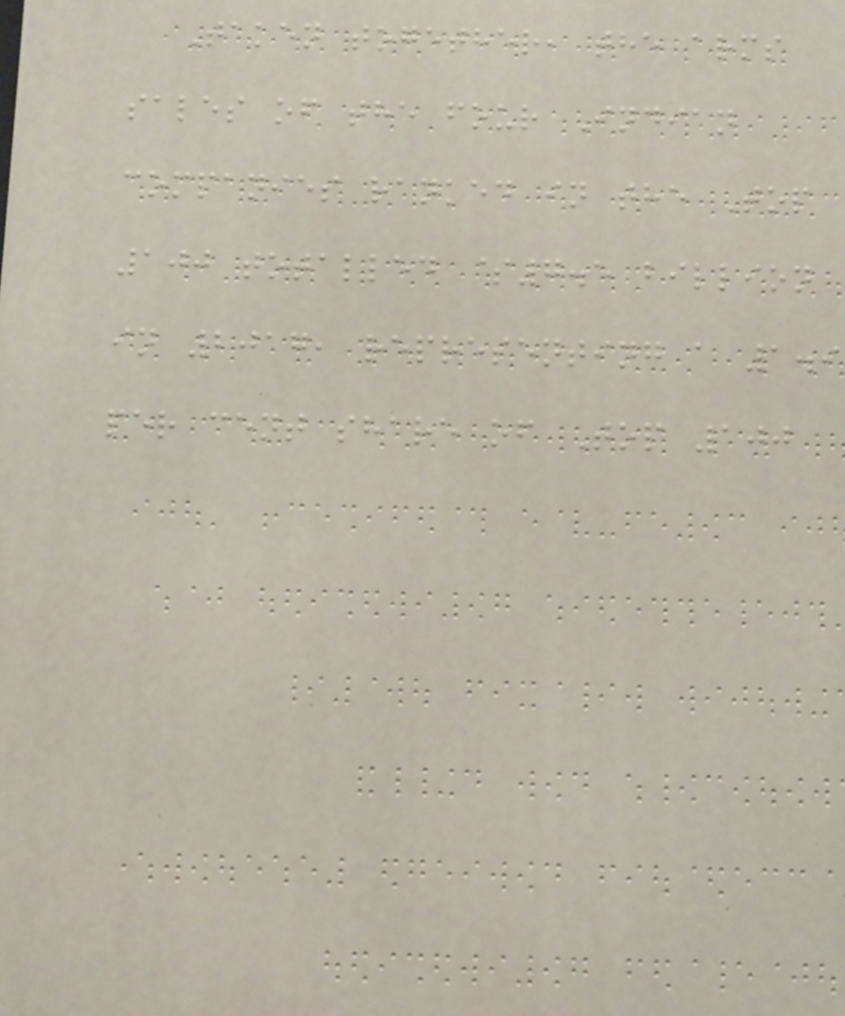Taken together, the arms
sales of the four Indian
companies ranked in the Top
100 totalled $7.5 billion
in 2017, representing a 1.9
per cent share of Top 100
